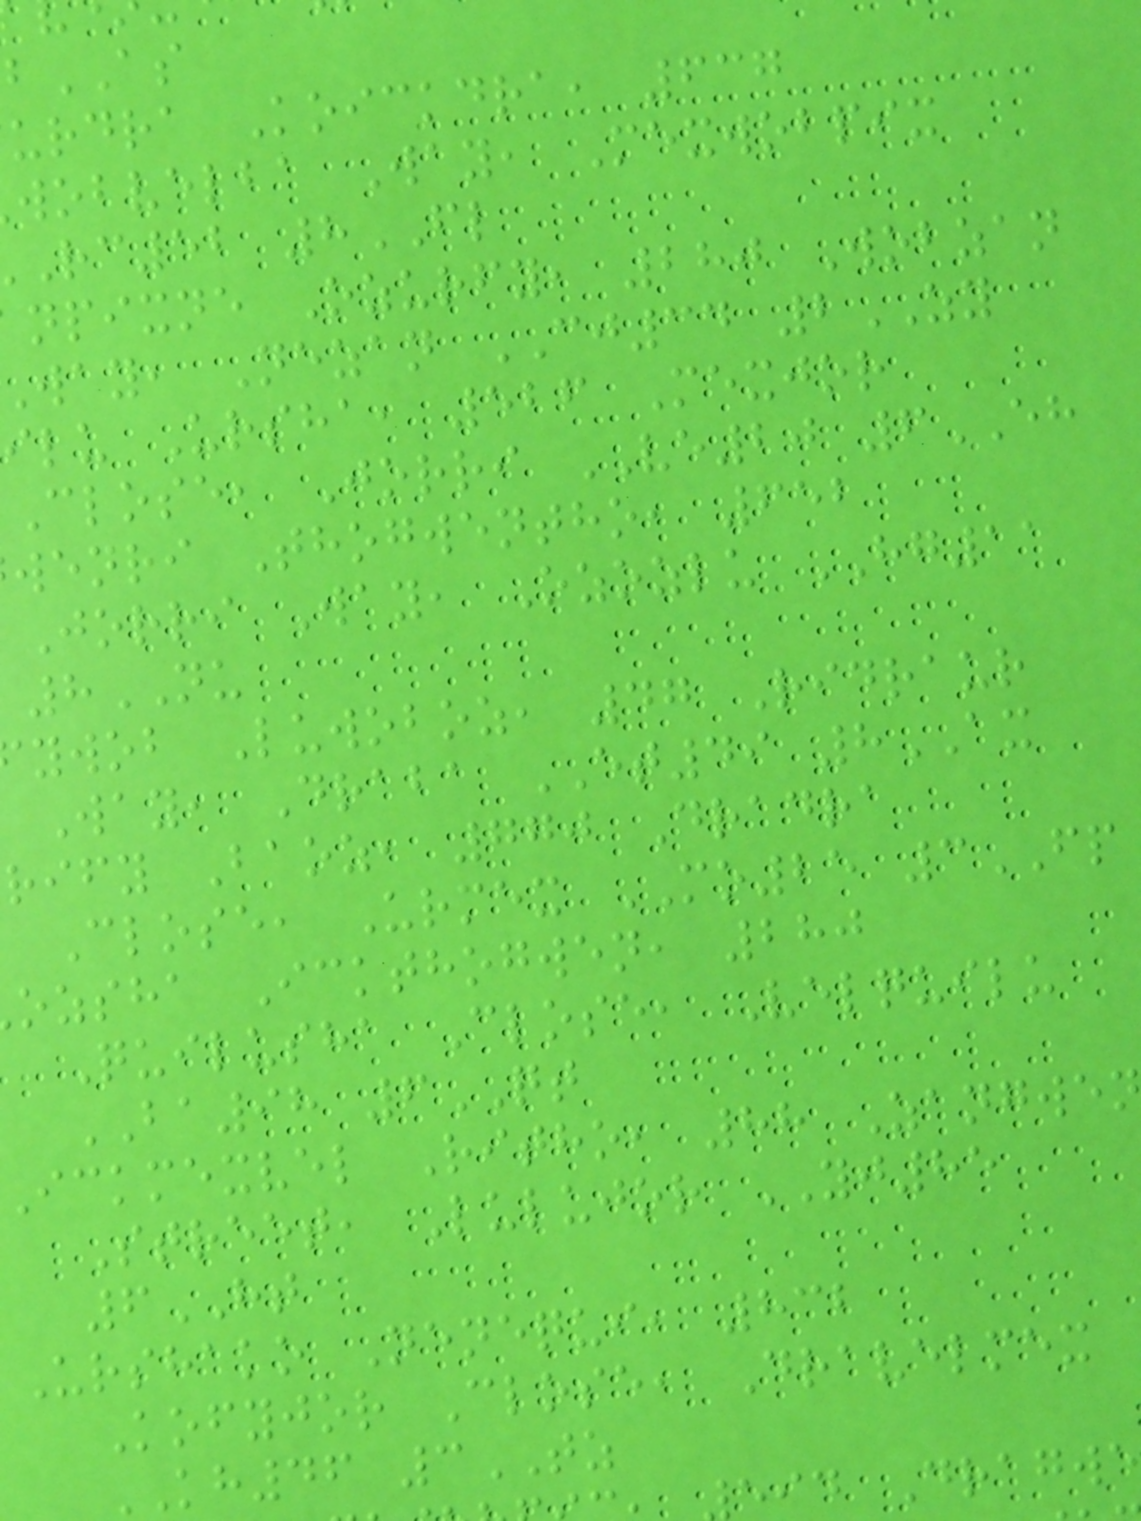AS
urdra Koickdra, 637
wobvelba Way, Mexwobpix
rc52 8FL
npixne Ozurfy, 280 Wobzan
way, Nezan CJ34 2ZY
ilu Ursha, 526 Mexjor
Close, Jorri VE20 6EH
wenri Thogwentho, 652
Jorri Way, Ozozlu HG11
8NU
ywob Luwoboz, 47 Ridraur
Way, Draba ET49 8AX
rify Baoz, 770 Dradra
Close, Urmex MO25 3FP
ozsha Ickthogwen, 280
Quilusha Close, Velquilu
BA98 6QT
ickmexvel Ritho, 88 Zangwe
Street, Lulujor YJ85
6HT
Urshako Nenequi, 832
Kofyjor Close, Dravelmex
KH46 3TZ
eid Dragwe
